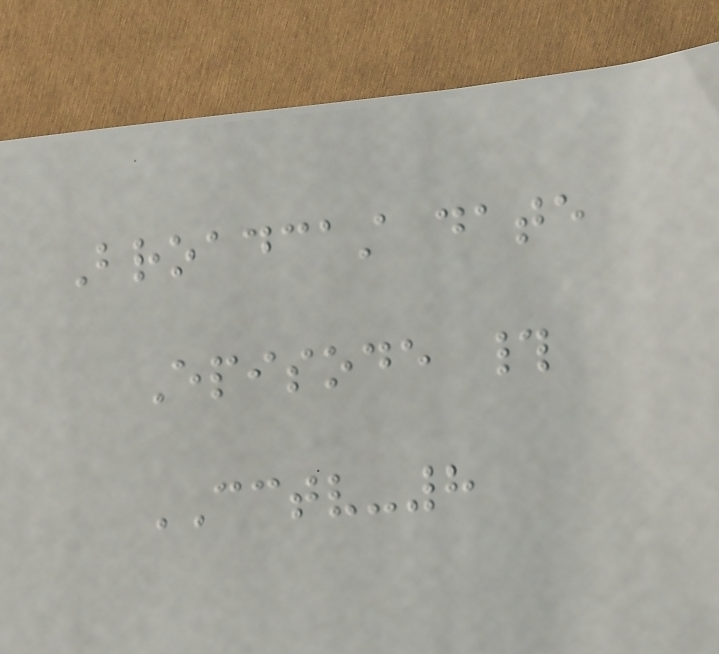Broadcast date
Episode #
CCTV-8
